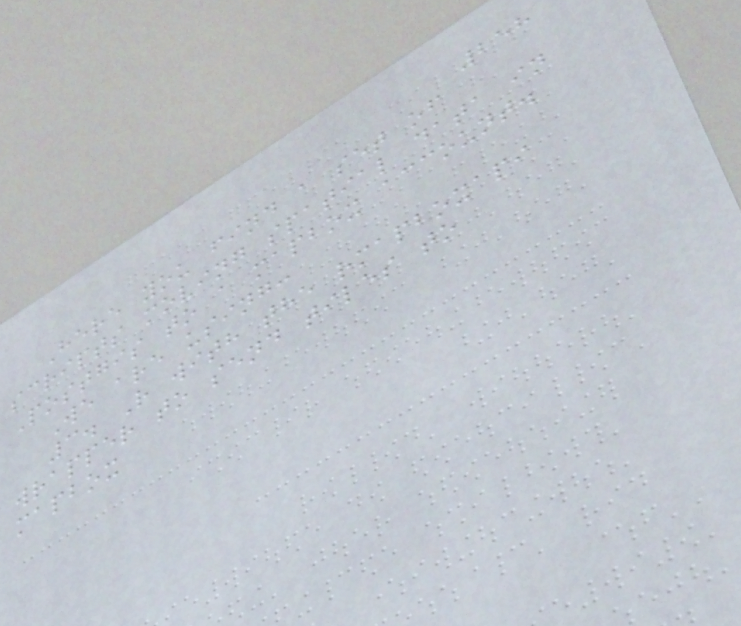258
Here you find a set of
scripts moving spatial data in
Postgis to a mapbox account.
We are using:
3. R with the rmapboxapi
wrapper to send tiles to
mapbox
